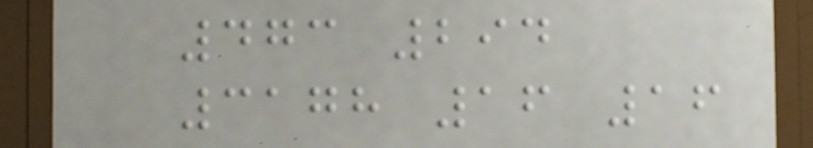473 294
3178 16 16
